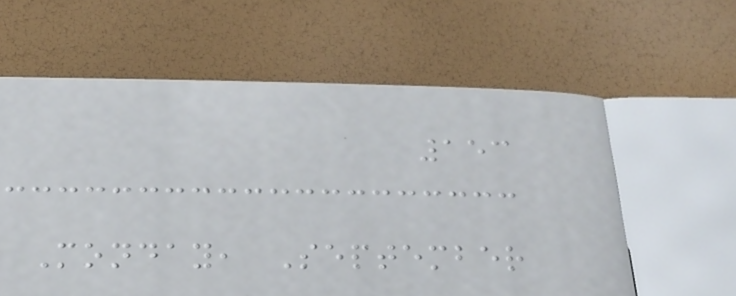153
Monday, September
